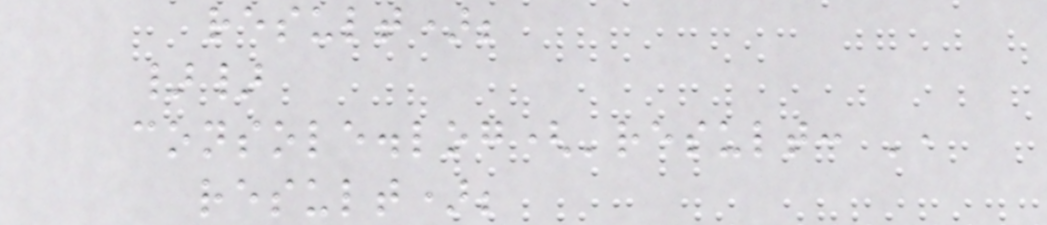result);
}}
console.log('result: ',
result);
